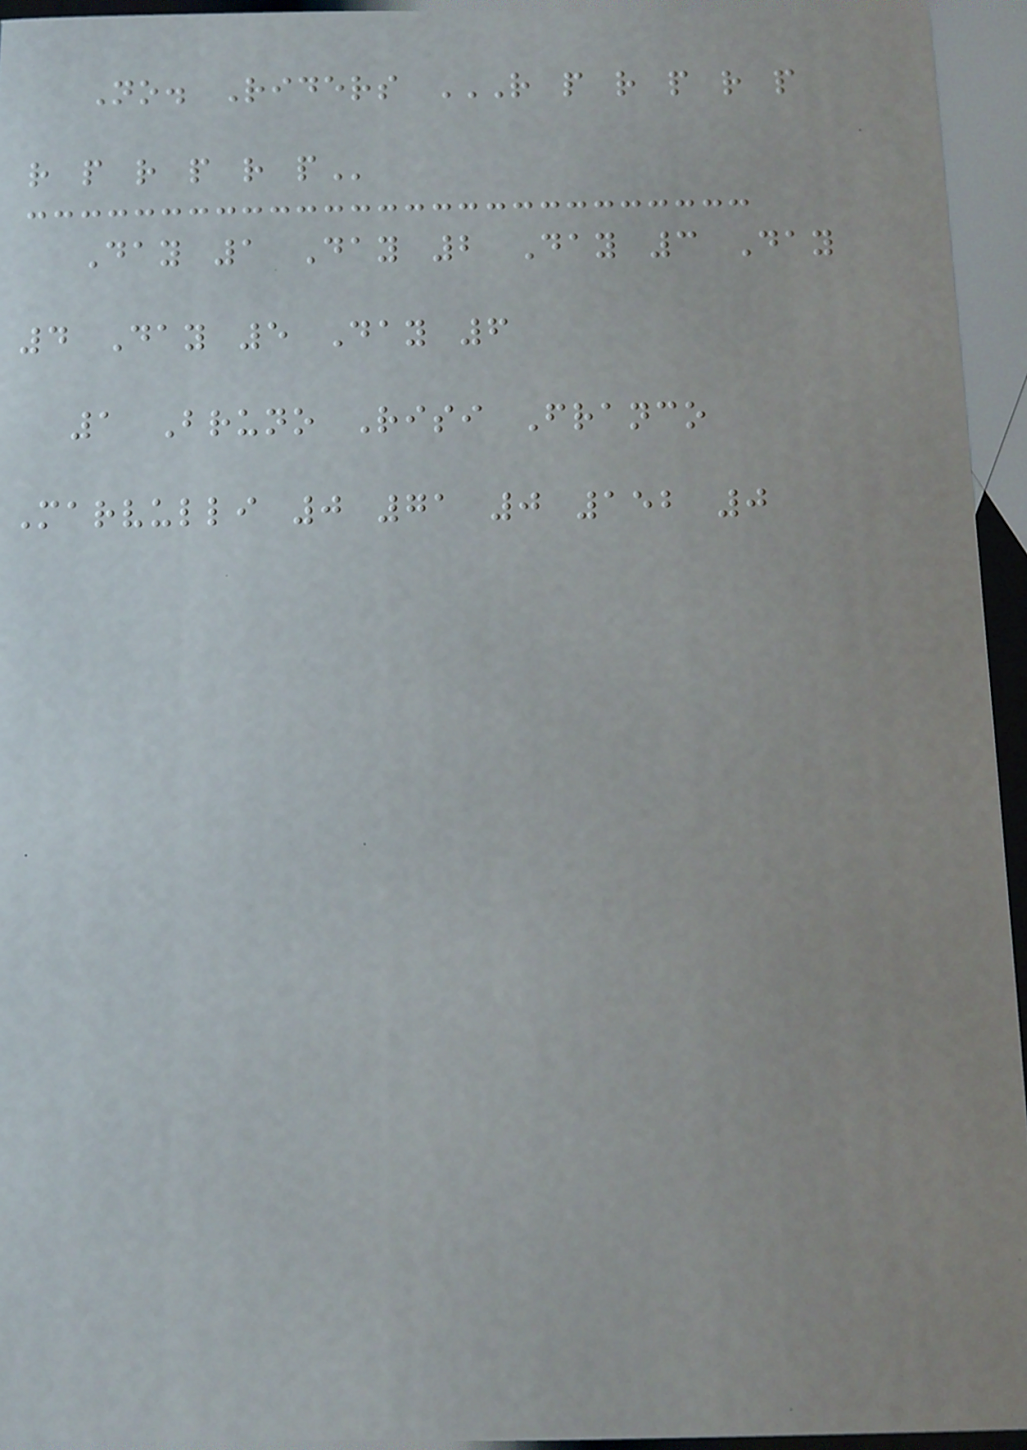No. Riders R P R P R P
R P R P R P
Day 1 Day 2 Day 3 Day
4 Day 5 Day 6
1 Bruno Risi Franco
Marvulli 0 71 0 152 0
